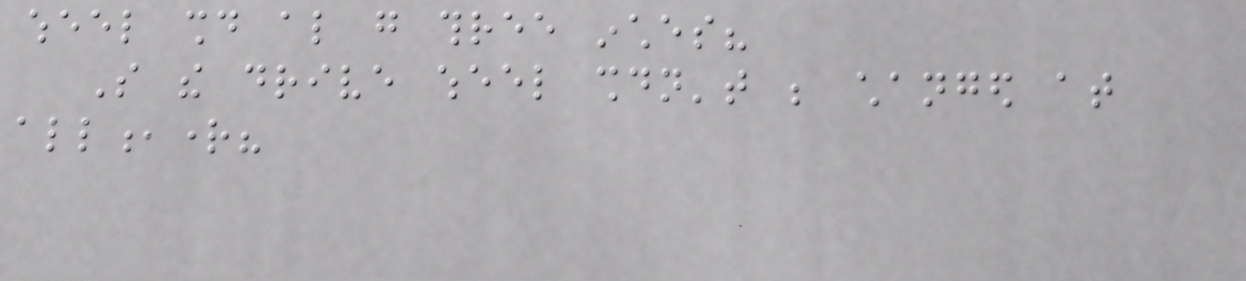wheel should also go three inches?
So the drive wheel shouldn't be changed at
all,right?
